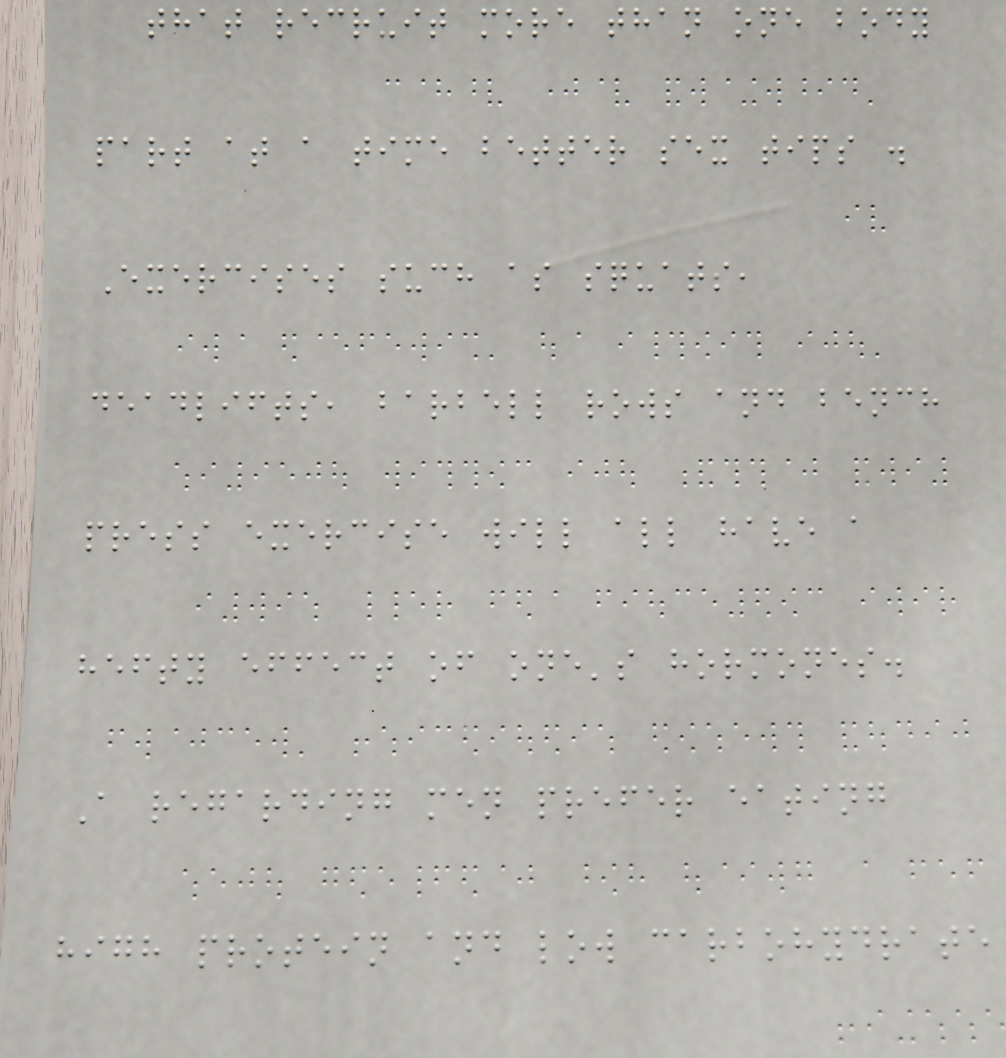that recruit more than one body
part at a time better sex tips .
Exercises such as squats,
deadlifts, barbell rows and bench
press exercise will all have a
hefty effect of one's hormones.
A regarding men prefer eating
high protein and low carbohydrate
